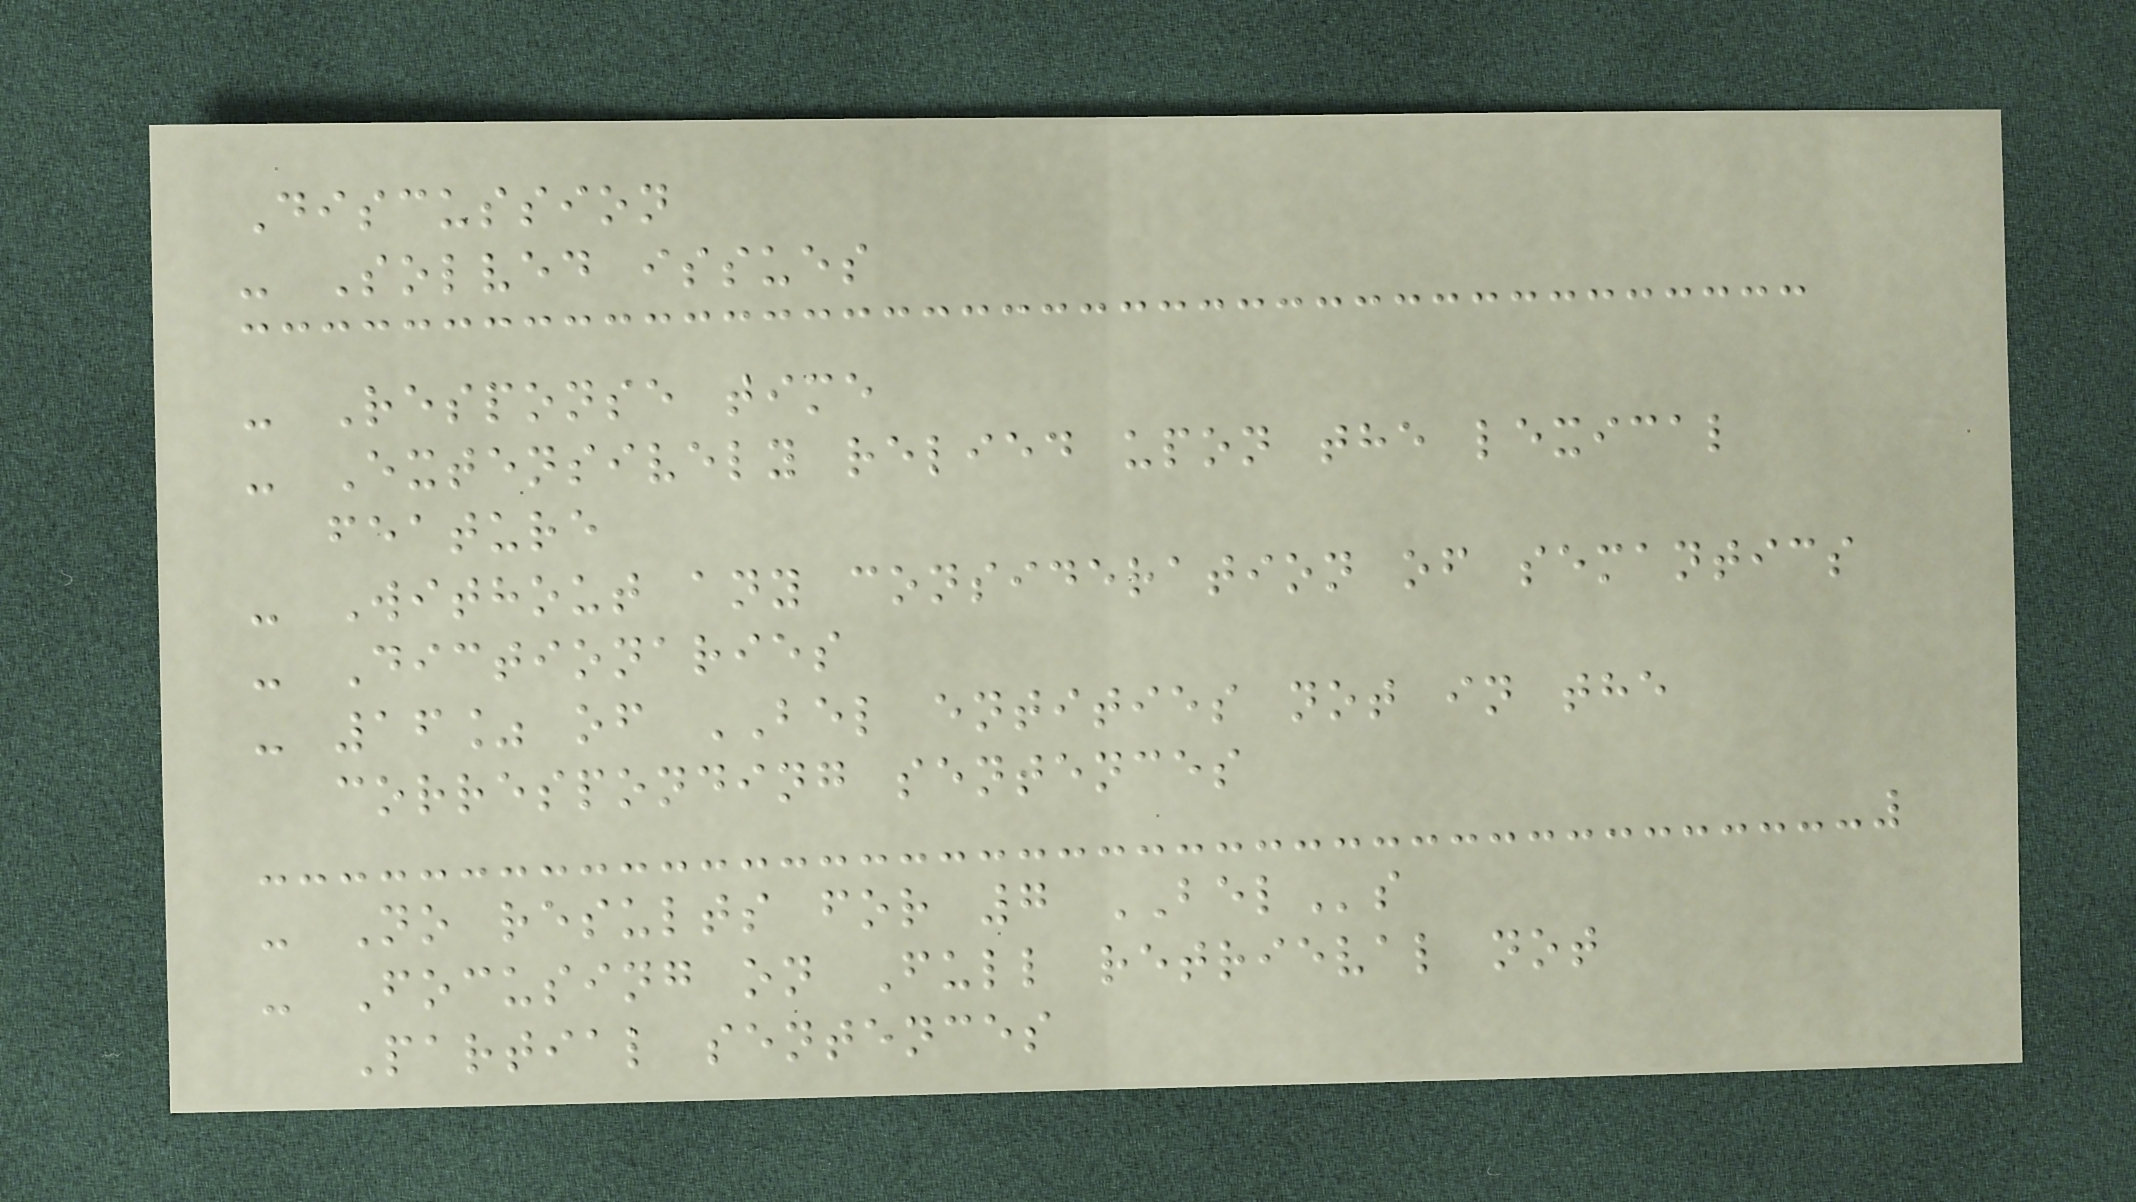Discussion
- Solved issues
- Response time
- Extensively relied upon the lexical
feature
- Without any consideration of semantics
- Dictionaries
- 16% of BEL entities not in the
corresponding sentences
- No results for 7 BELs
- Focusing on Full retrieval not
Partial sentences
